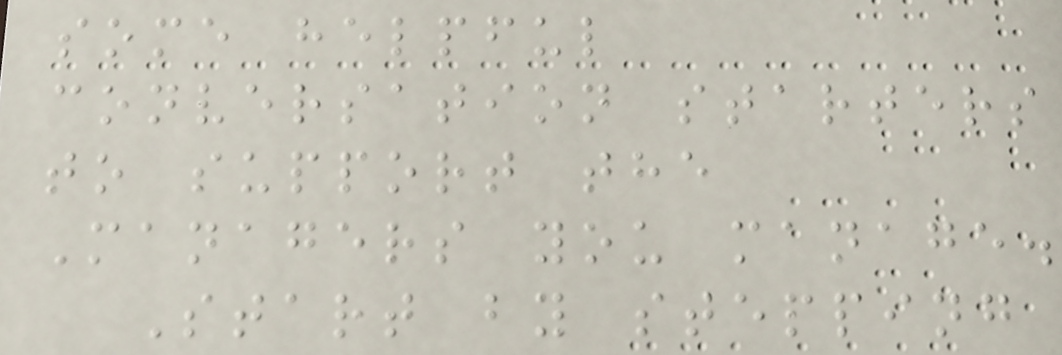some helpful
conversation starters
to support the
Managers you manage.
Start by stepping
